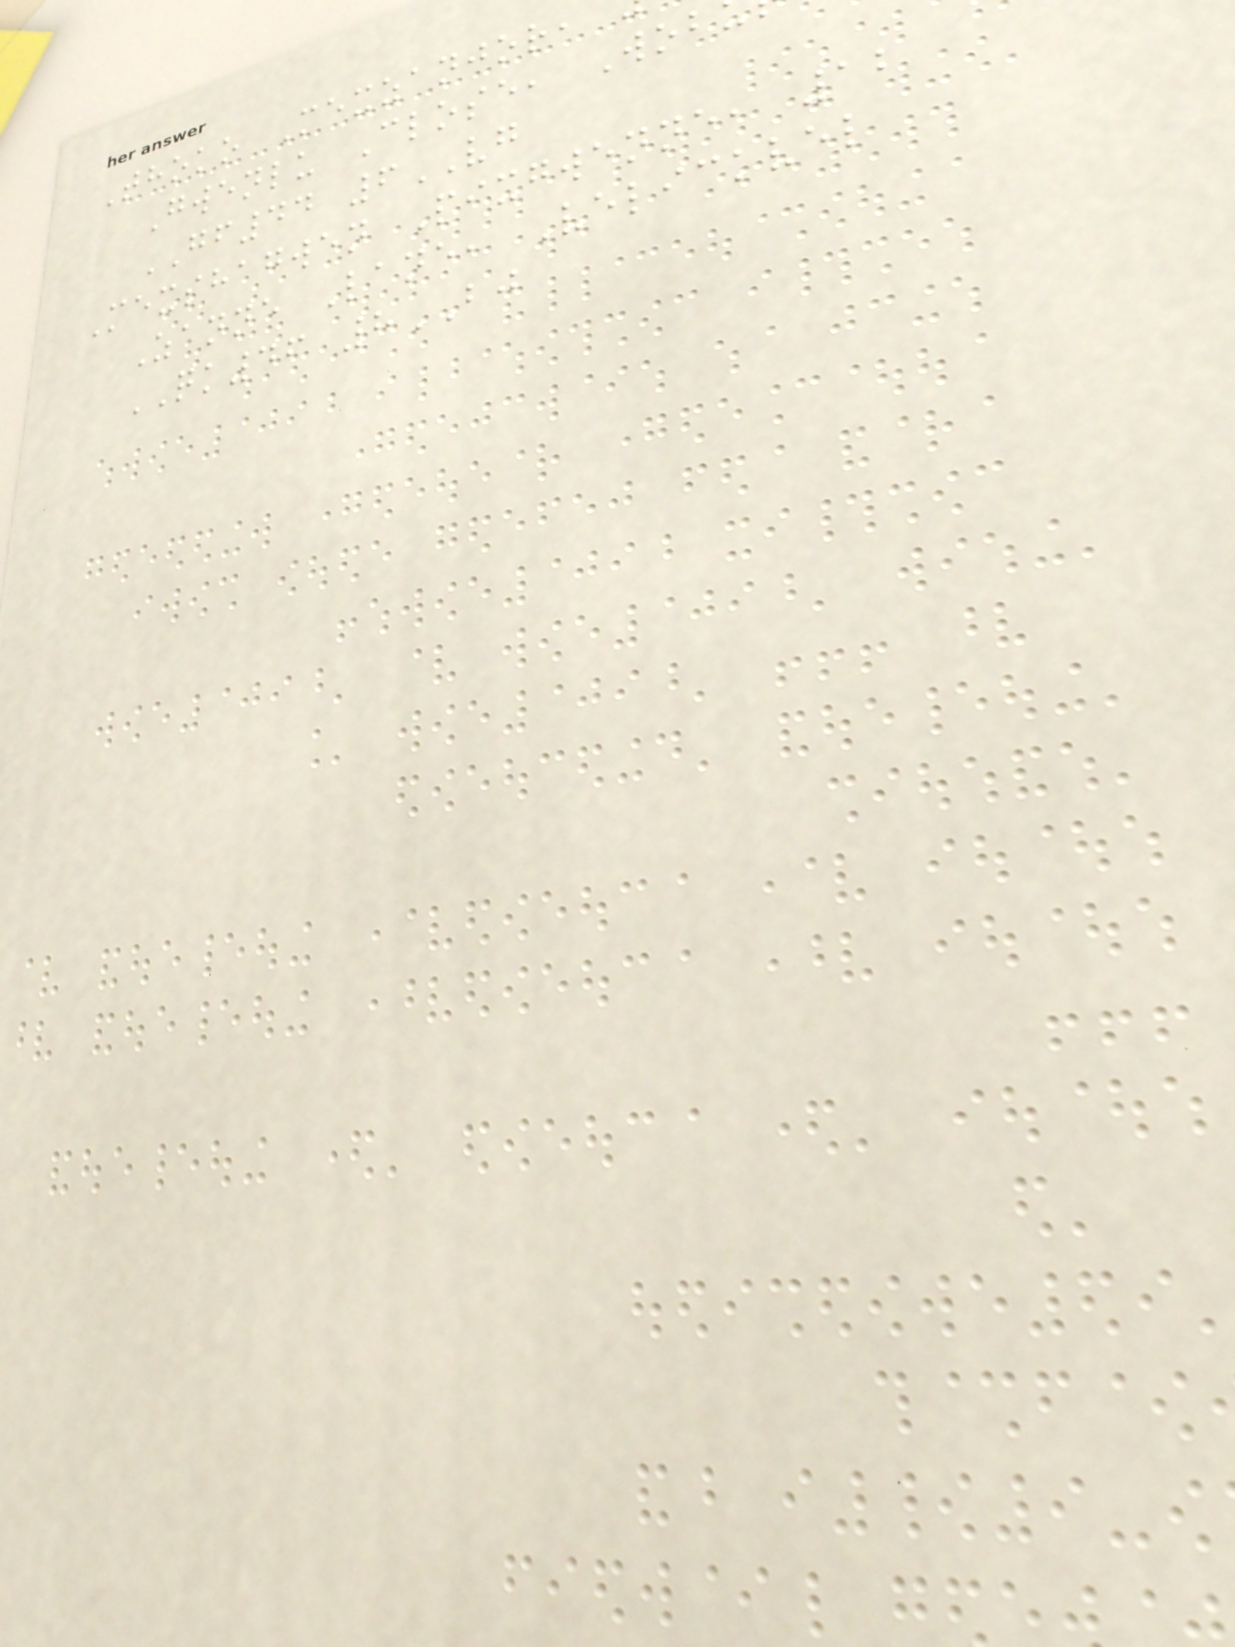Thoko Mexzanjor,
Gwenlu Close, Wob
GF44 6VG
Mexshagwen Pixgwenne, 12
Zanne Lane, Velickvel
QK46 8BJ
